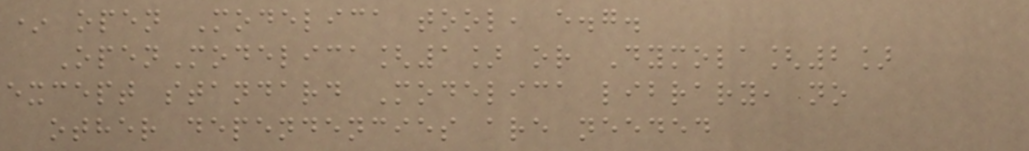* open Modelica tool, e.g.
OpenModelica[1] or Dymola[2]
except standard Modelica library, no
other dependencies are needed
